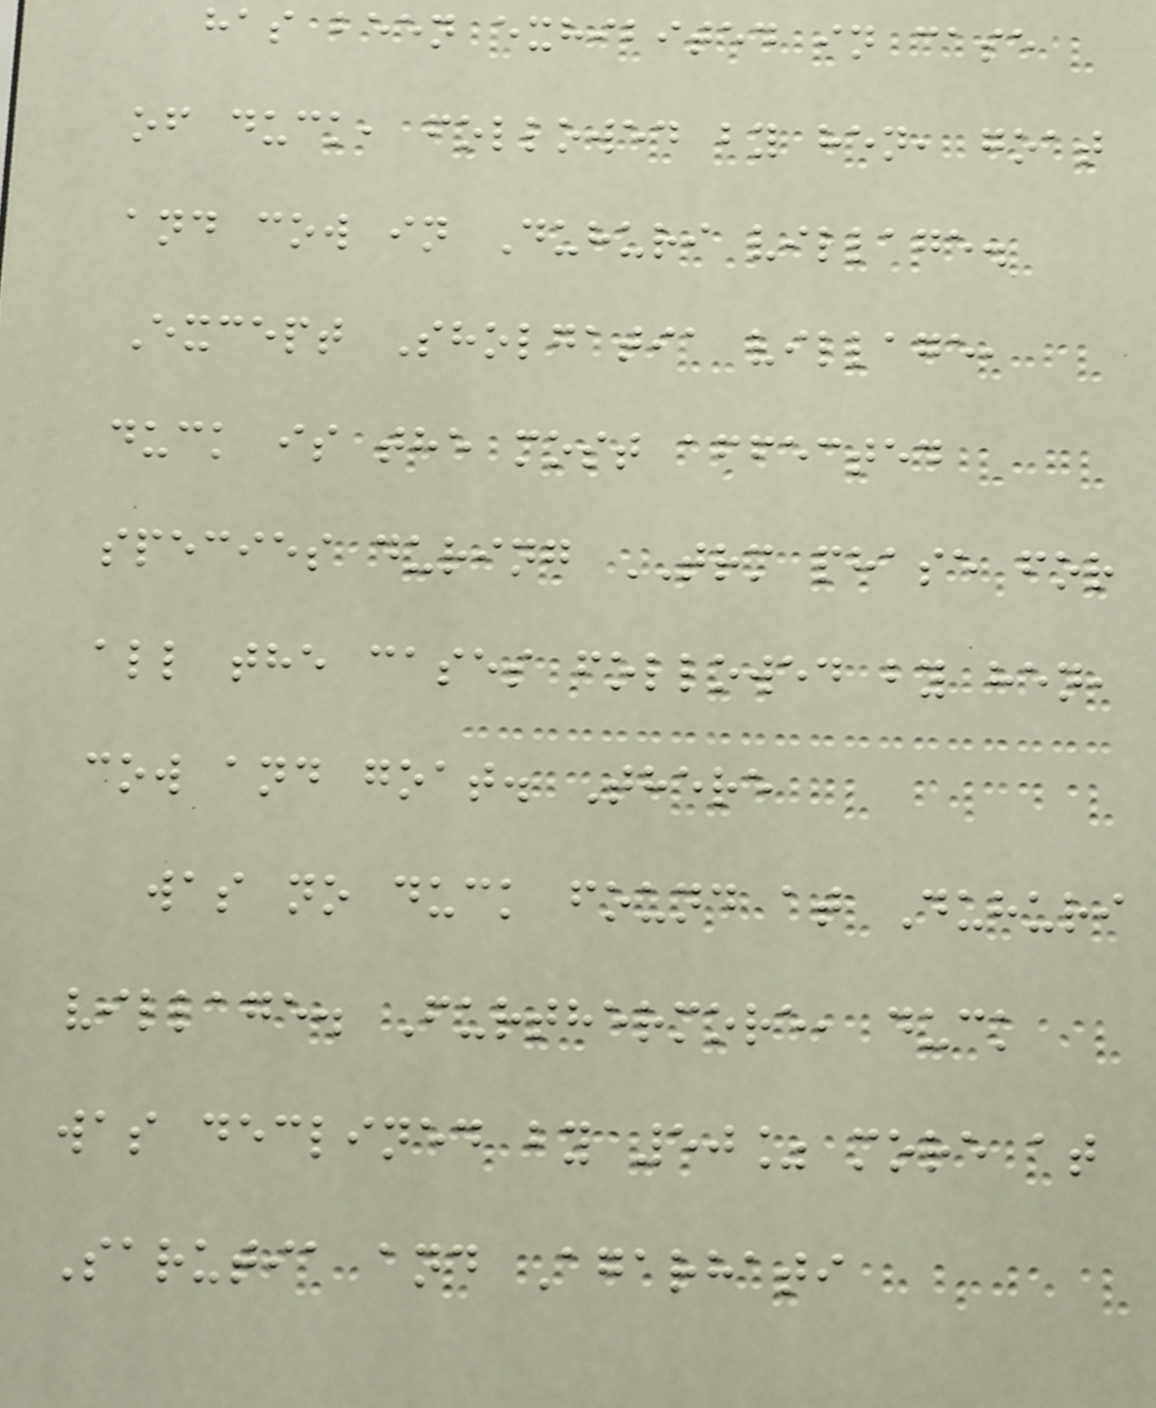has been exhibited in case
of duck, followed by hen, goat
and cow in Duhuri village.
Except Sholgatia village,
duck is the most affected
species during TRM phase for
all the cases followed by hen,
cow and goat. There
was no duck found at Duhuri
village. Furthermore, duck
was declined by 50% more at
Sarutia and Agarhati
